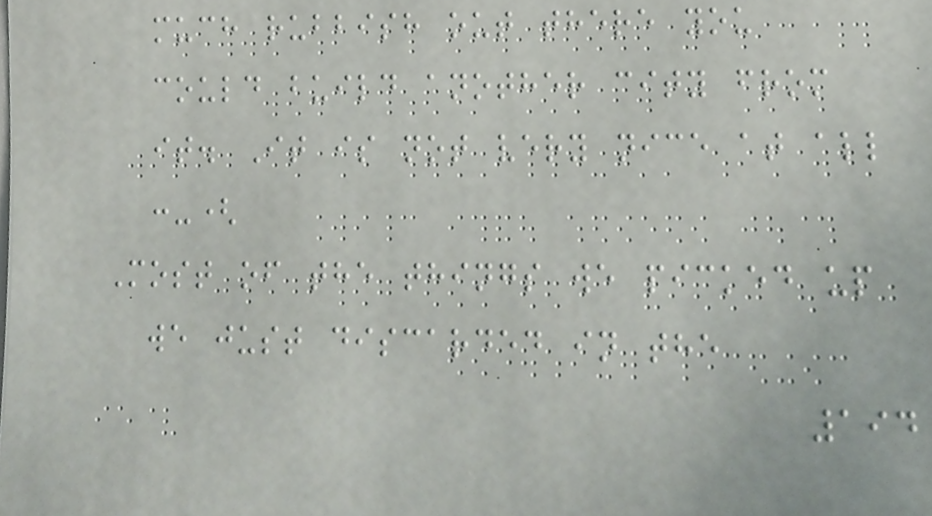much rubbish out there you
could build another city from
it. It is not very nice at all
:-(
Most of the things we picked up
we just discarded in the
194
